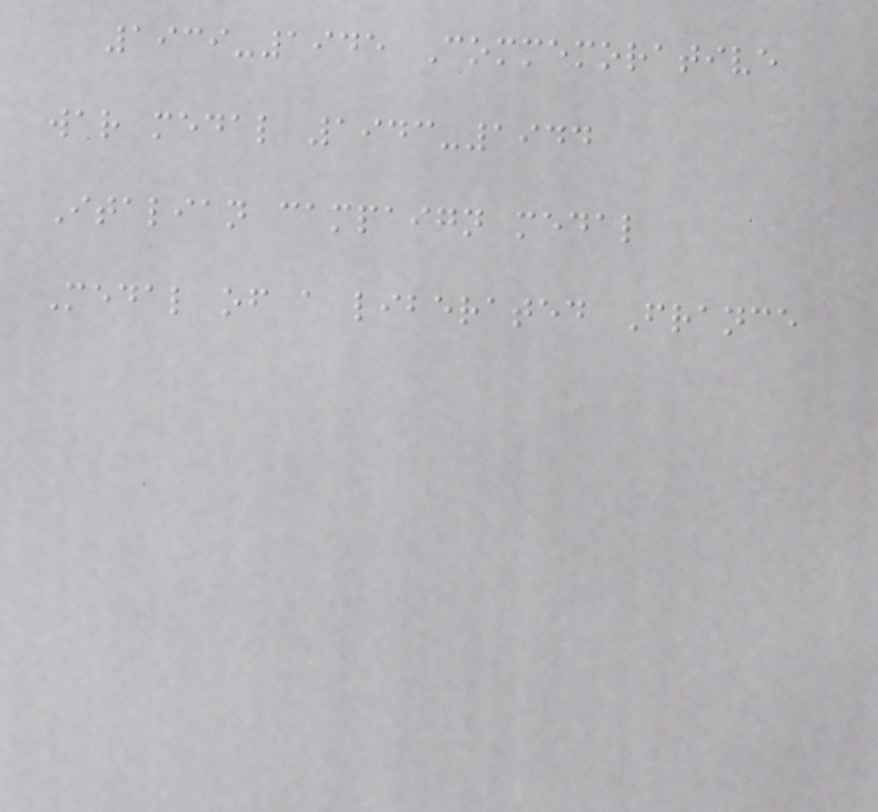1939-1945 Commemorative
war medal 1943-1944
Italian campaign medal
Medal of a liberated France
